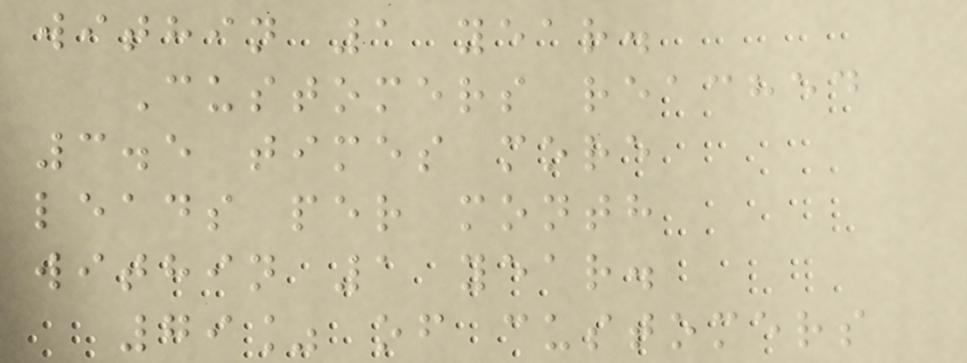within 1 year.
Customers reached
3.5 times more
leads per month
within 1 year.
79% of customers
